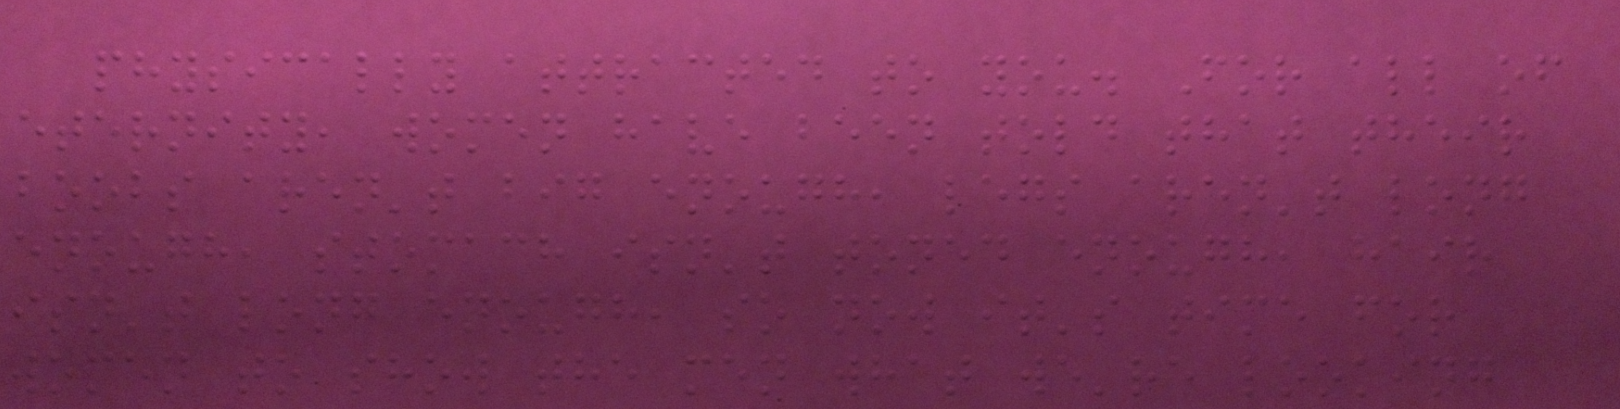physically attracted to you. For all of
eternity, women have been told that their
boobs aren't big enough, legs aren't long
enough, stomach isn't toned enough, hair
isn't long enough, so now it's time for
women to show the men what we're looking
